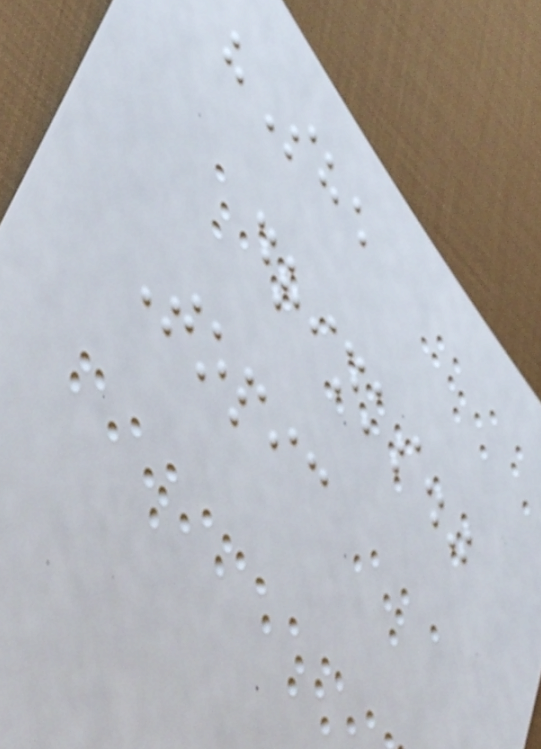"She
drinks."
Topic
